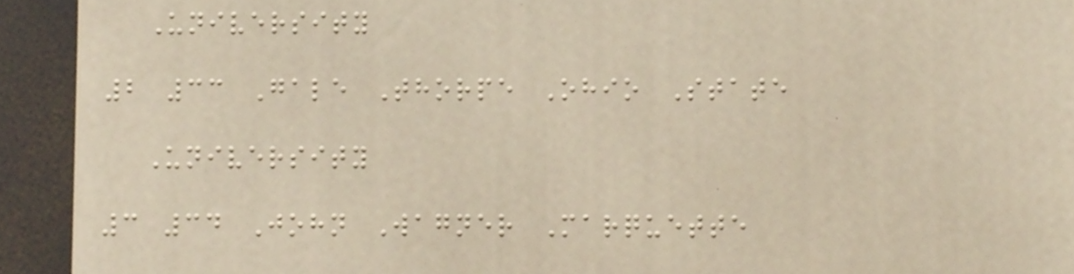University
2 33 Gale Thorpe Ohio State
University
3 34 John Wagner Marquette
